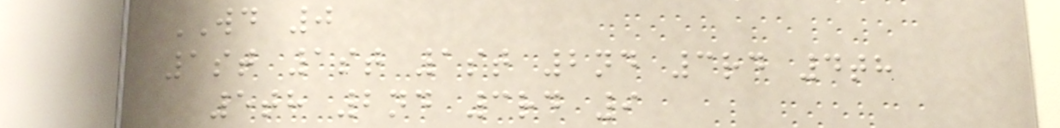WD 0
1st 1st 1st 2nd 3rd 4th
5th 2nd 3rd 9
